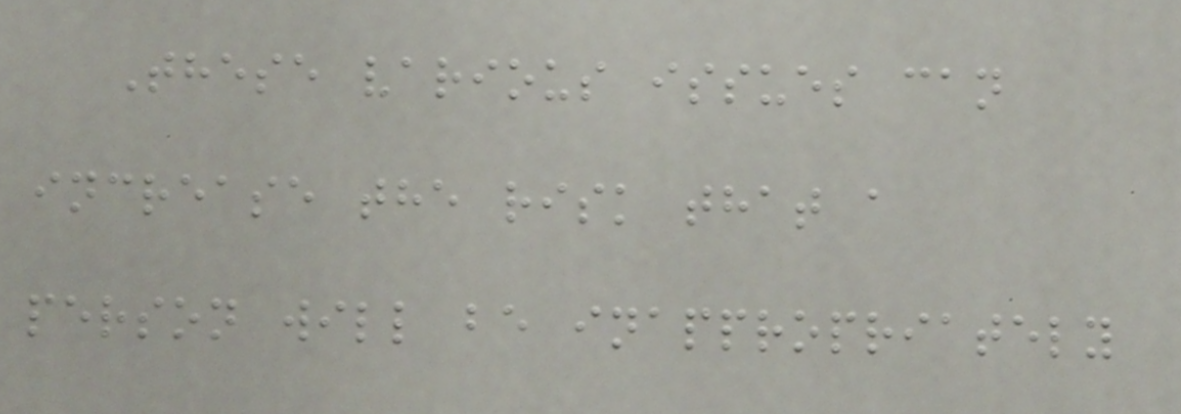These various issues can
increase the risk that a
person will be inappropriately
